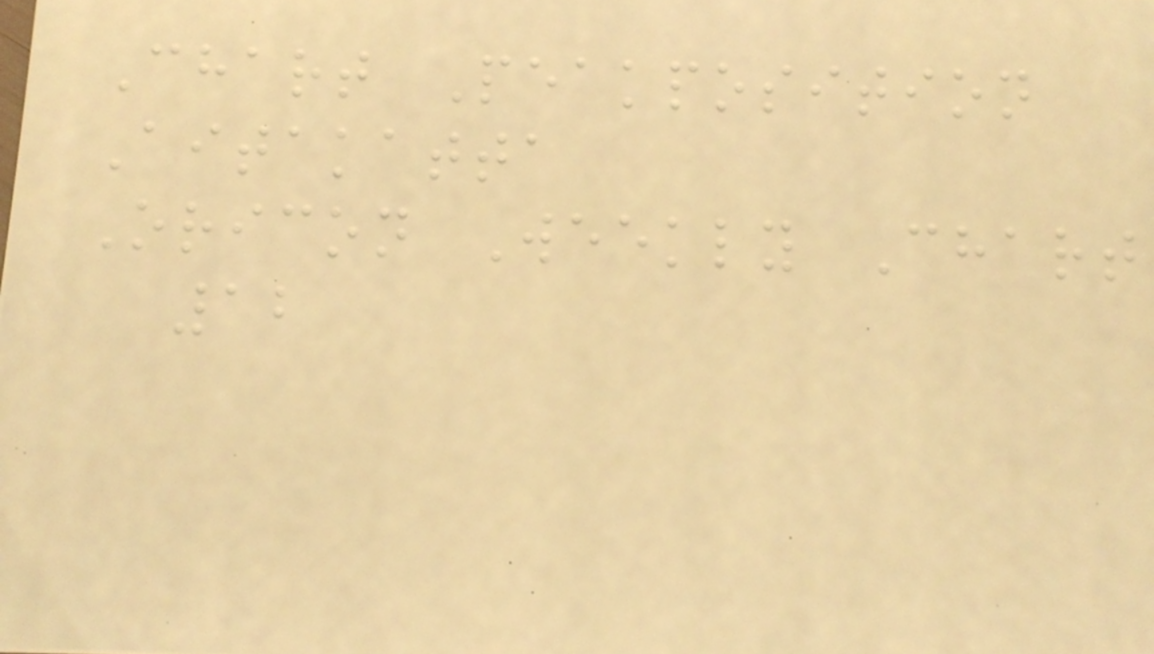Chart Peakposition
Aitakatta
Oricon Weekly Chart
12
